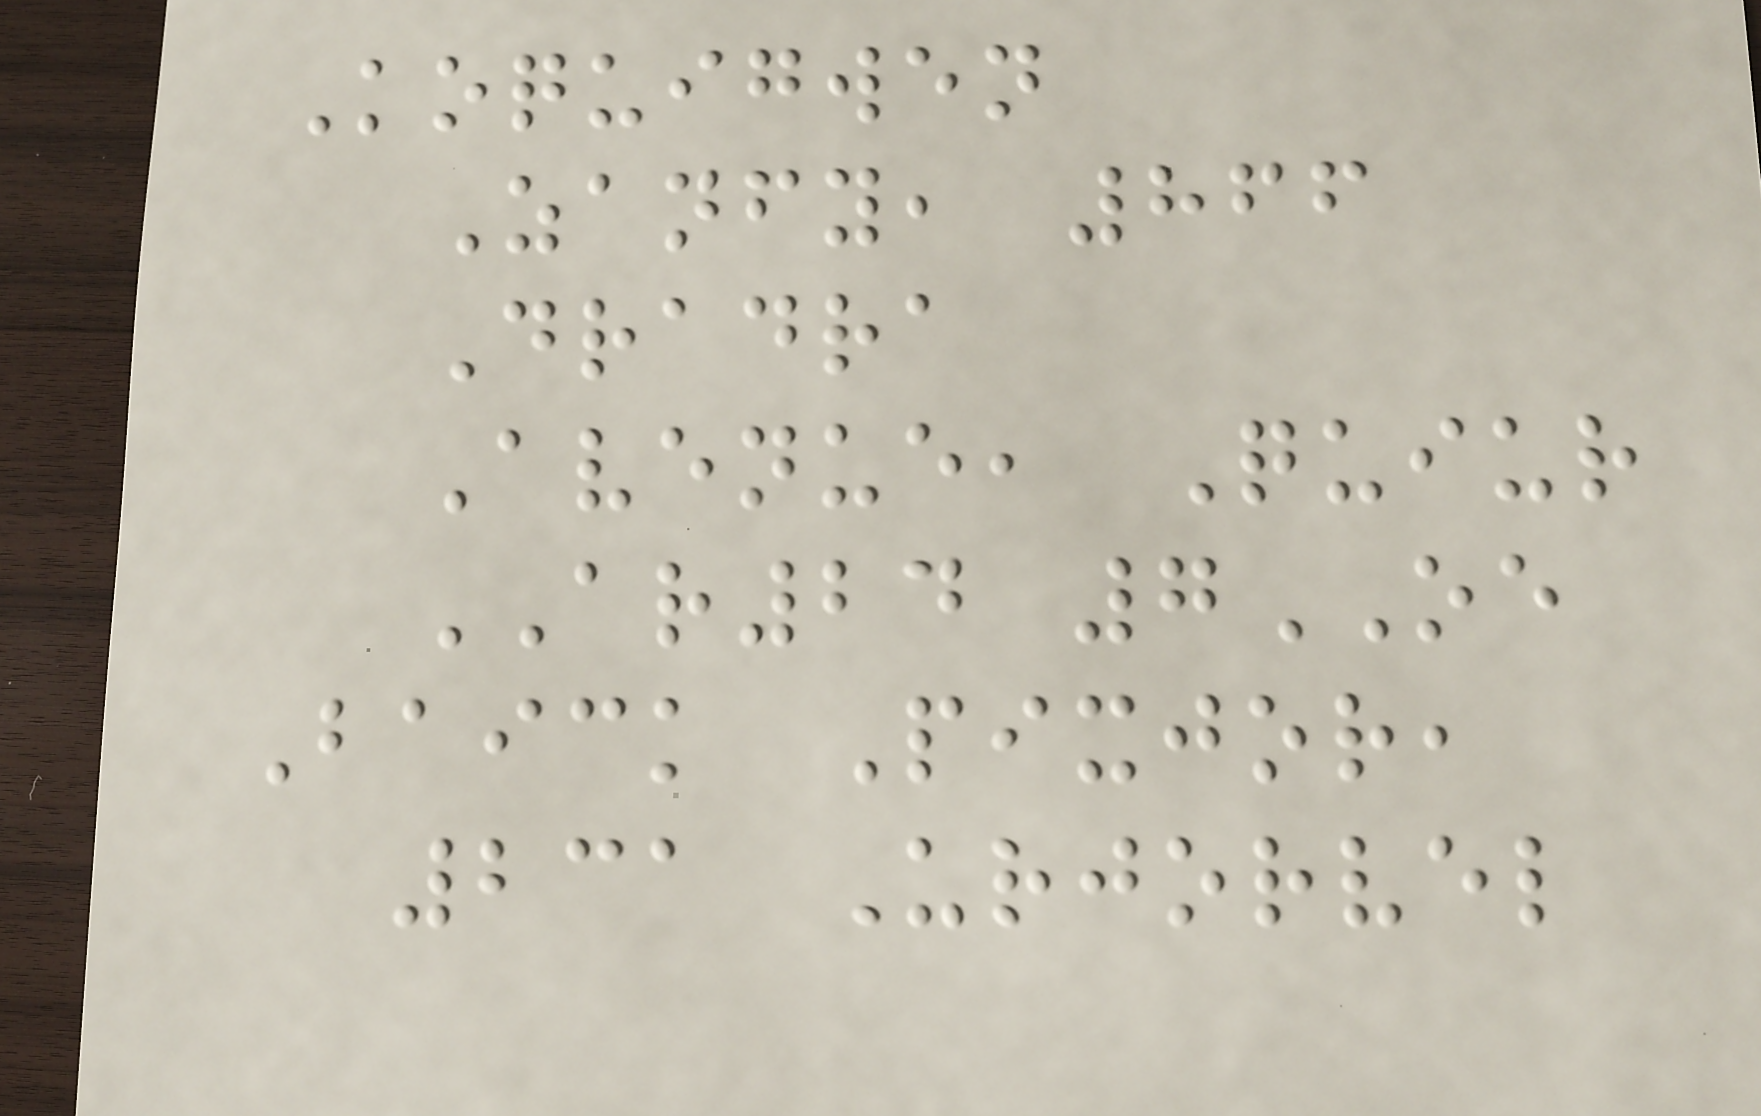Koquigwen
Zanfy, 866
Dradra
Avenue, Quiur
AR24 7OE
Baick Pixjor,
231 Urjorvel
